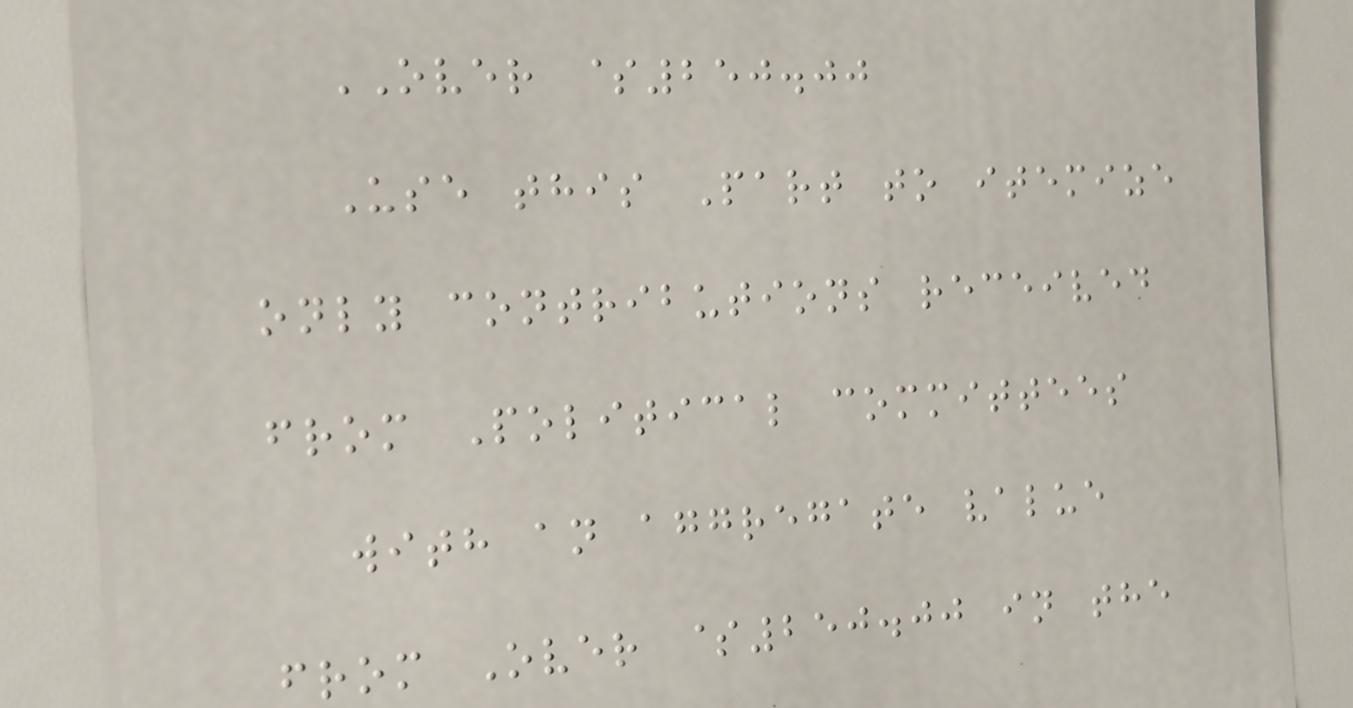OVER $250.00
Use this Part to itemize
only contributions received
from Political committees
with an aggregate value
from Over $250.00 in the
